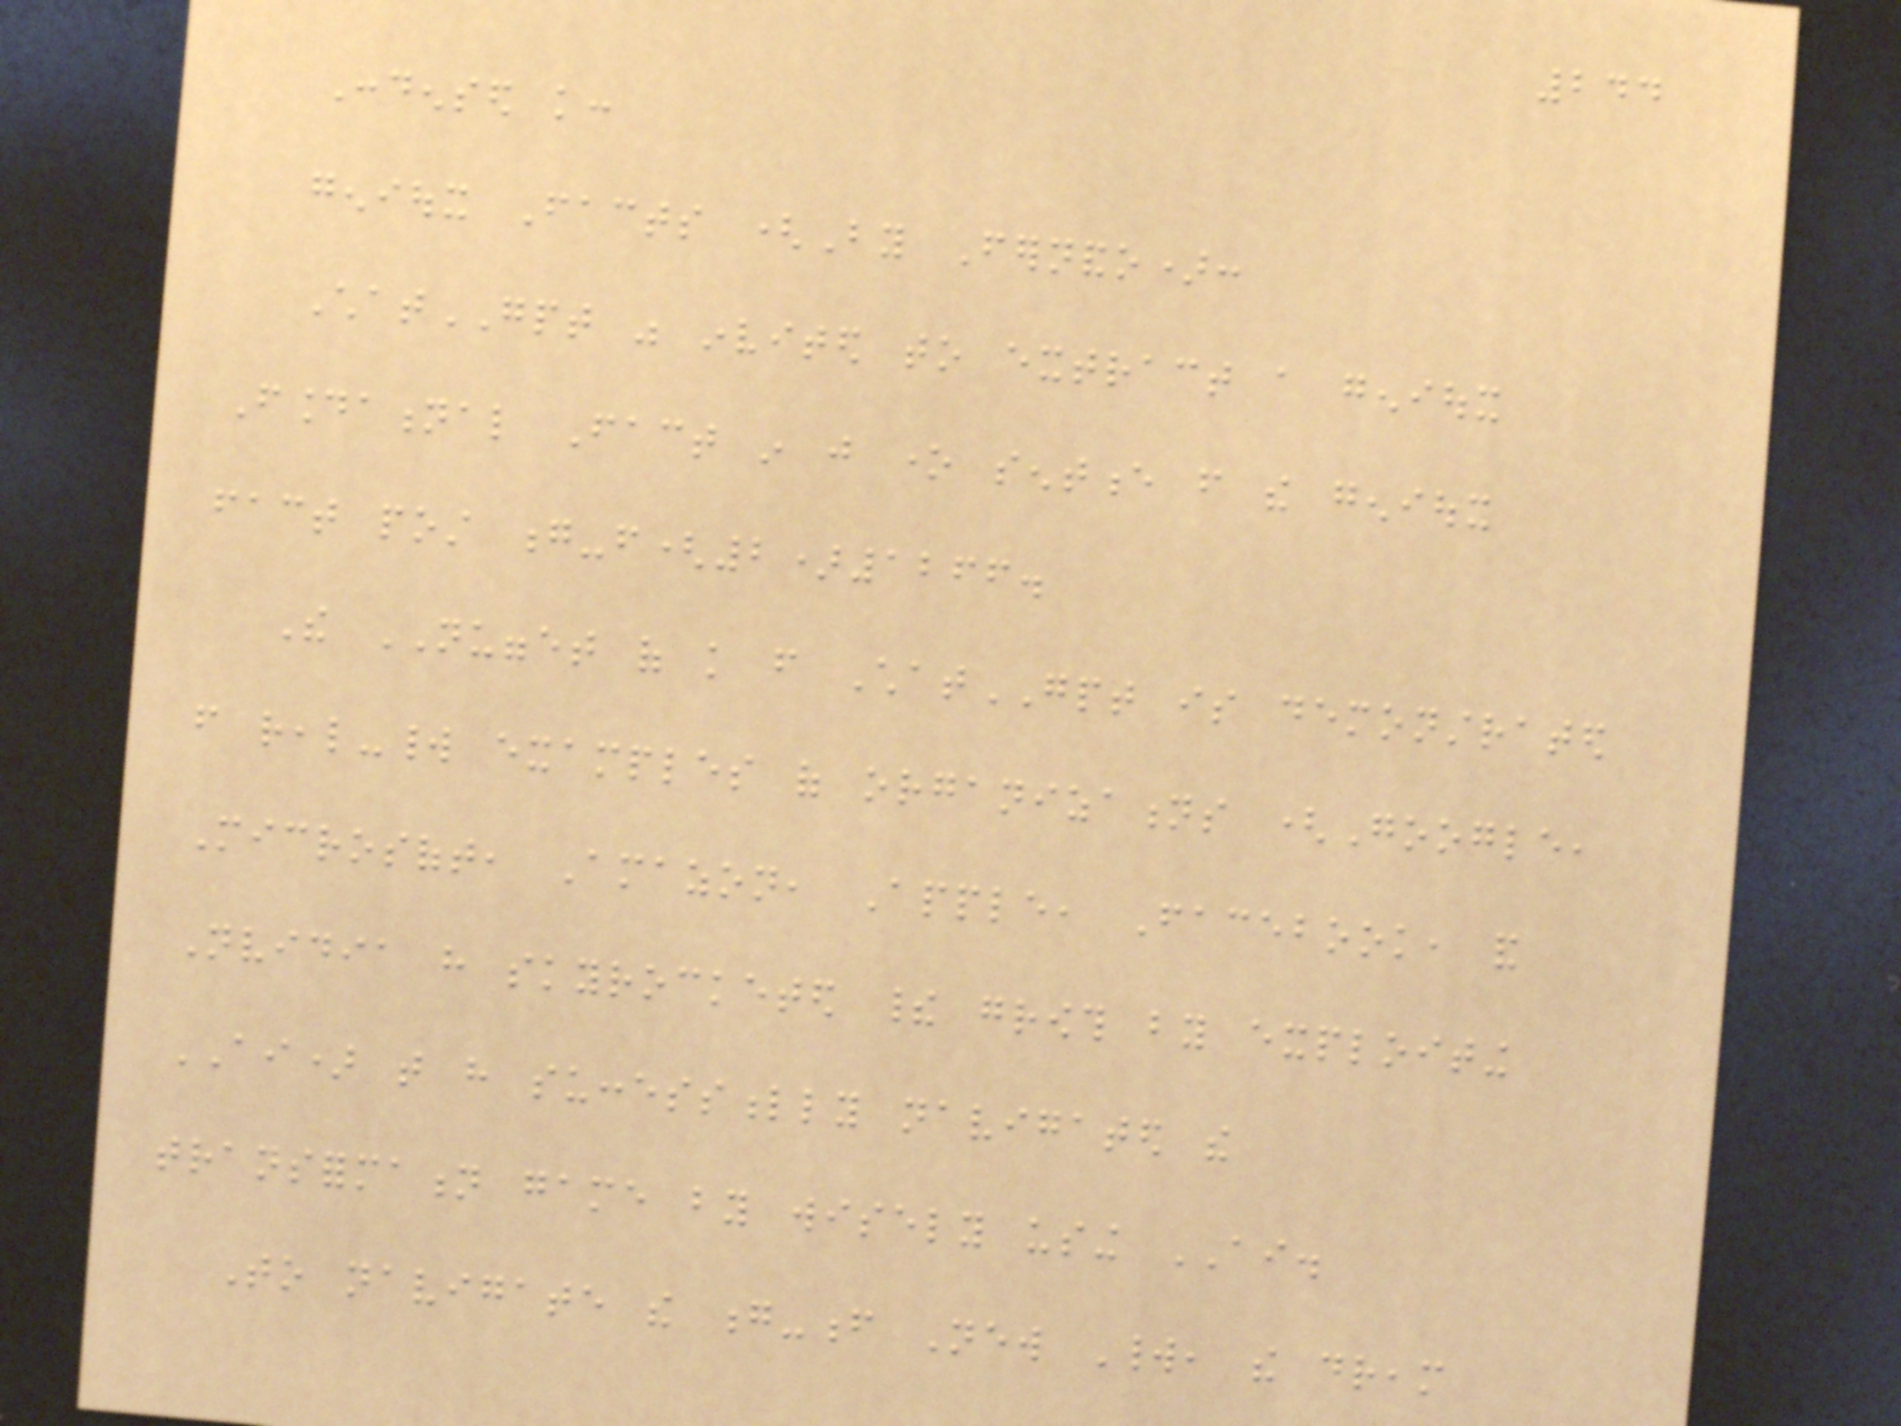244
Condensed knowledge:
genioux Facts (By Fernando):
ChatGPT was invited to extract a genioux
Foundational Fact in just one sentence from the genioux
fact post g-f(2)1266.
The NUGGET of knowledge from ChatGPT is demonstrated
from real-world examples of organizations (Google,
Microsoft, Amazon, Apple, Facebook, and
Nvidia have skyrocketed their growth by exploiting
AI) that have successfully navigated the
transformation game by wisely using AI.
To navigate the g-f New World, the dream
